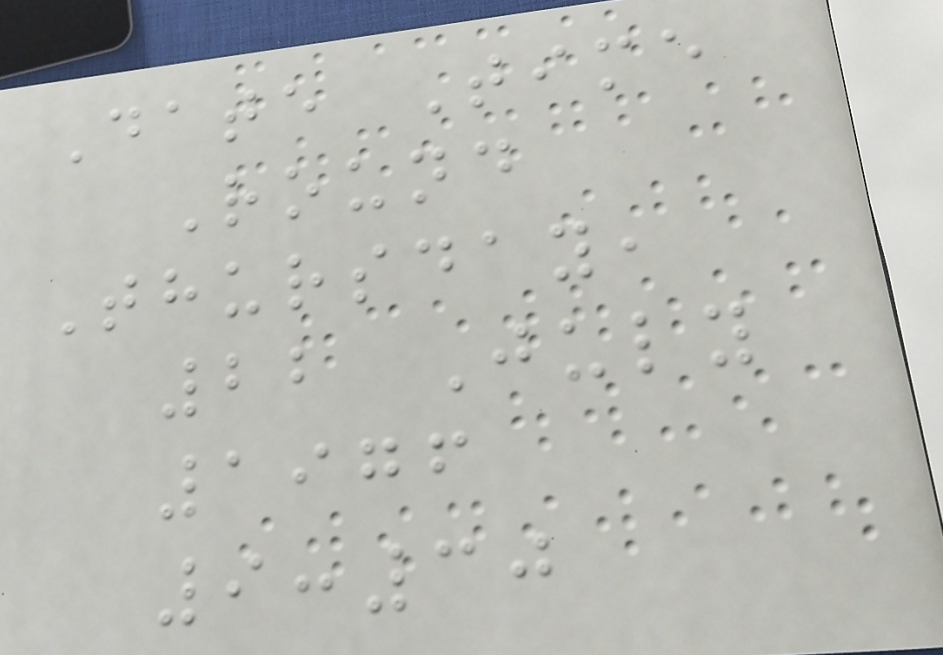Date Time
Round
Thursday,
22 July
1976
9:30
